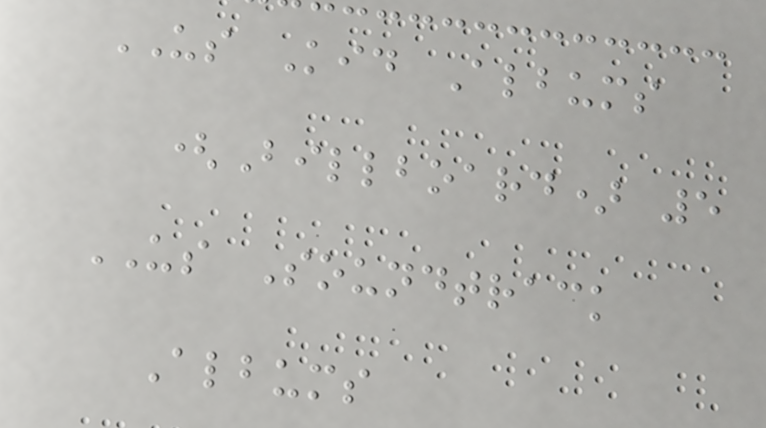US Kid Albums
(Billboard) 5
US Soundtrack
Albums
